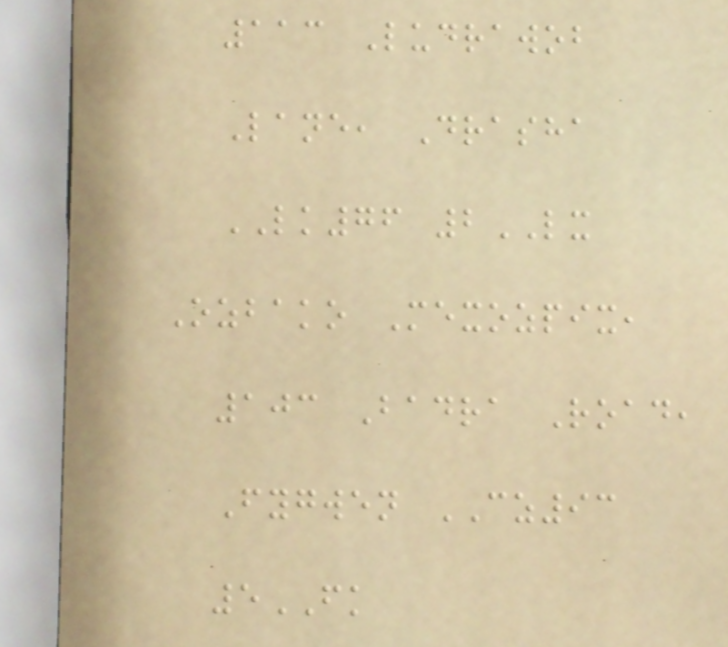113 Ludrawob
Lane, Drasha
LK76 2LX
Ozbako Mexozpix,
103 Badra Road,
Fygwen CZ93
5FK
